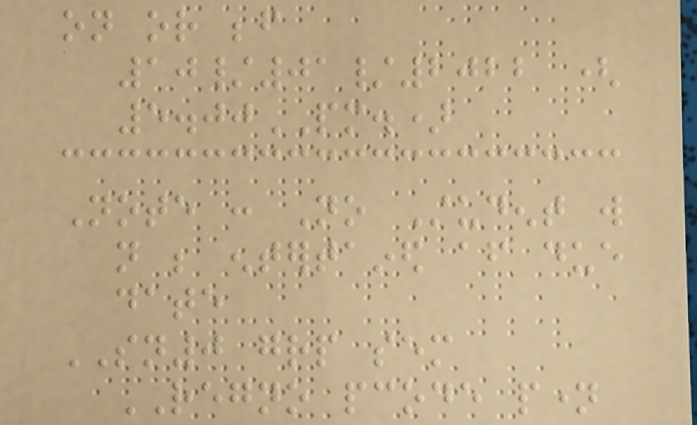on or before
10/01/2022 (
5.00PM.)
Note : No Student will
not be entertained after due
date
SN0 grp sem
REGNO pcode pname
